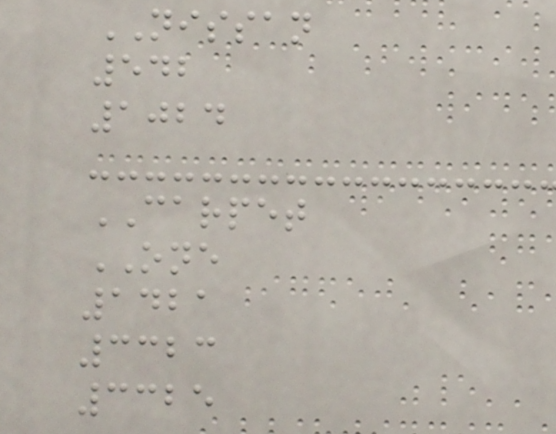NISSAN
542
1024
CARPET
ONE
1421
3323
3325
